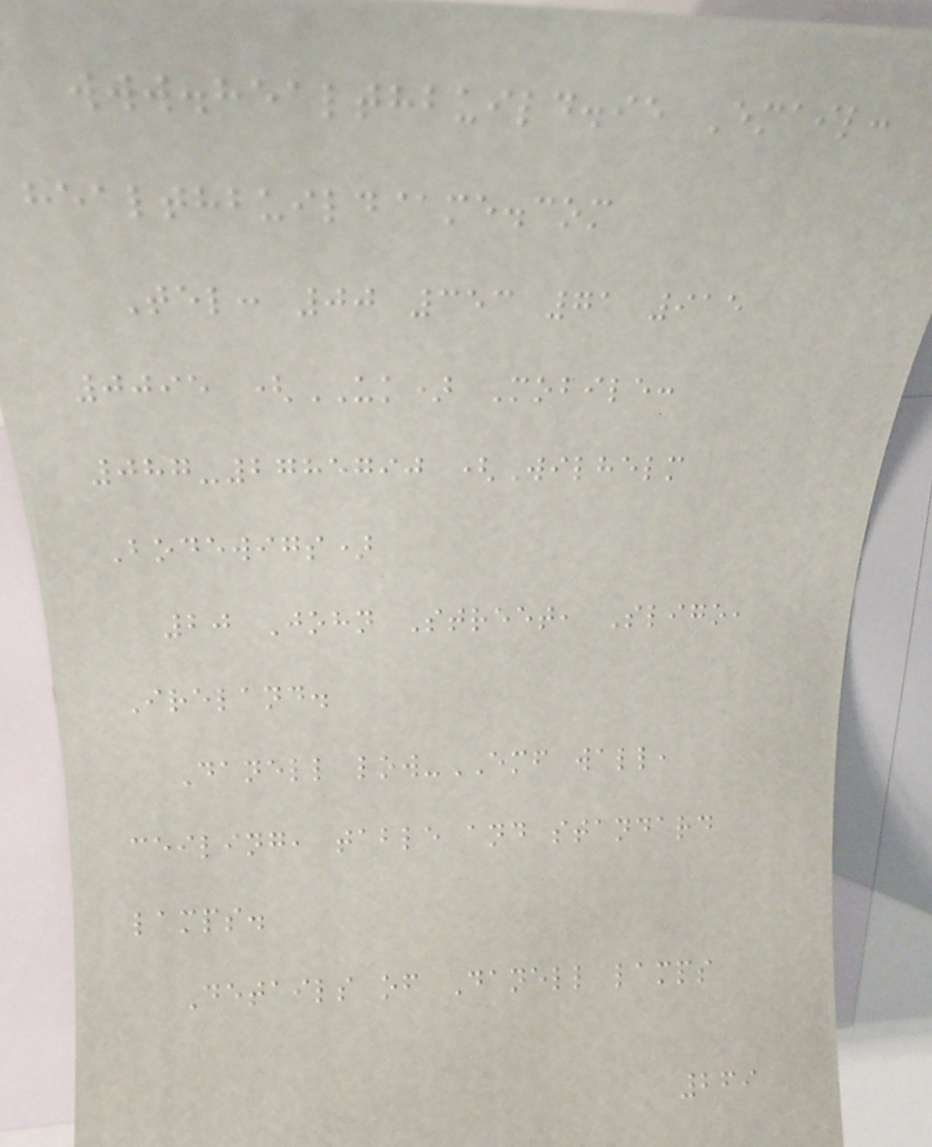www.healthbuild.ie Email:
healthbuild@me.com
Tel: 00 353 71 915
0095 (UK) Mobile:
087-2785790 (Wilhelm
Bodewigs)
20 John Street, Sligo,
Ireland.
Danell low-EMF wall,
ceiling, table and standard
lamps.
Details of Danell lamps
269
